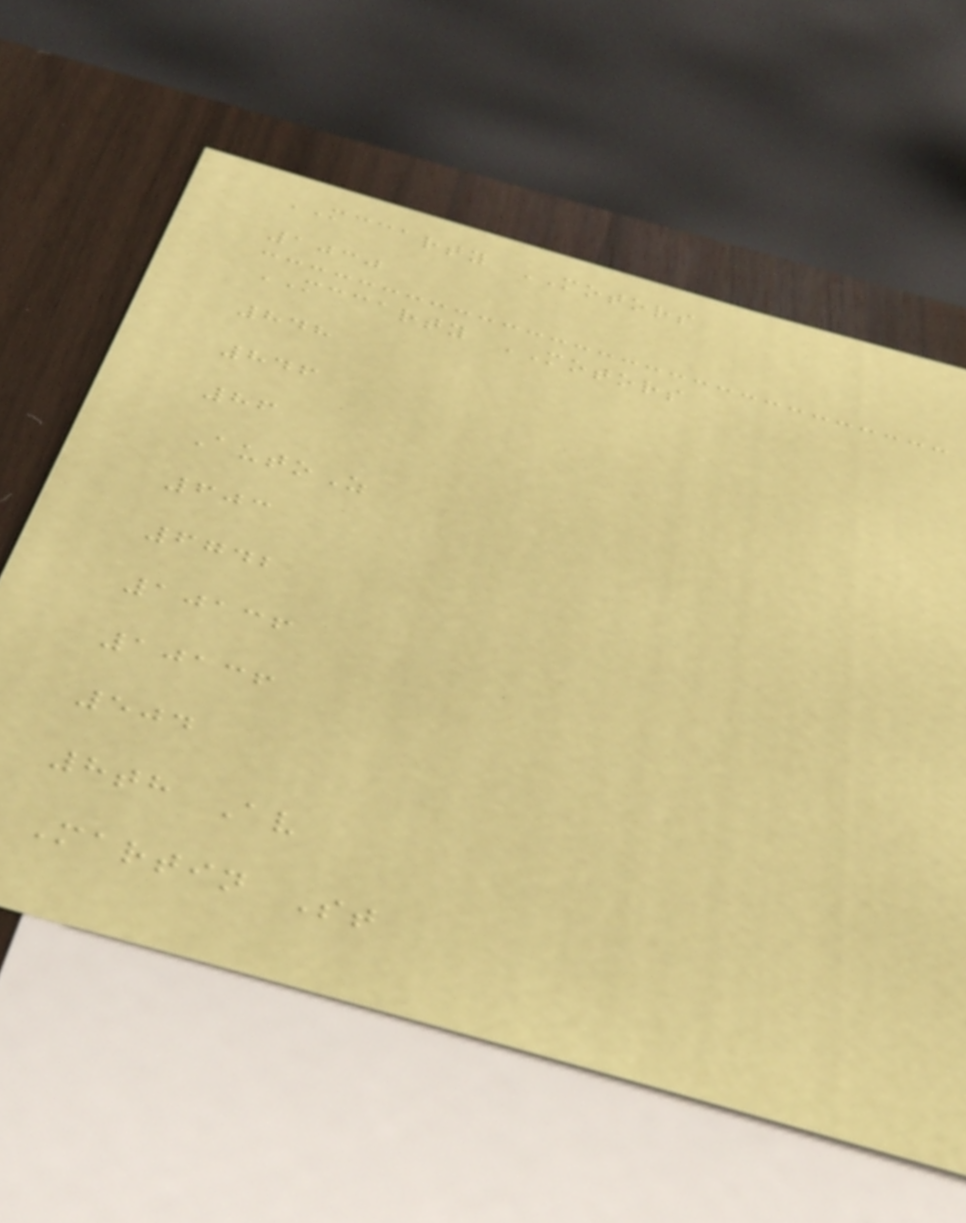MCCARTY MOTORS
1030
MCCARTY MOTORS
848
846
86
AutoZ
603
6742
10136
10136
504
8th Av
Martin St
